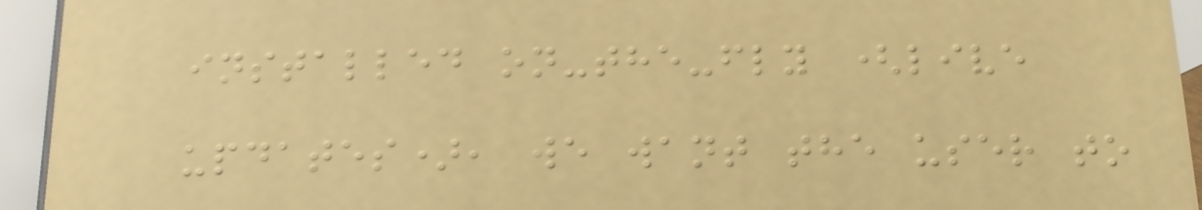installed on-the-fly (live
updates), we want the user to
